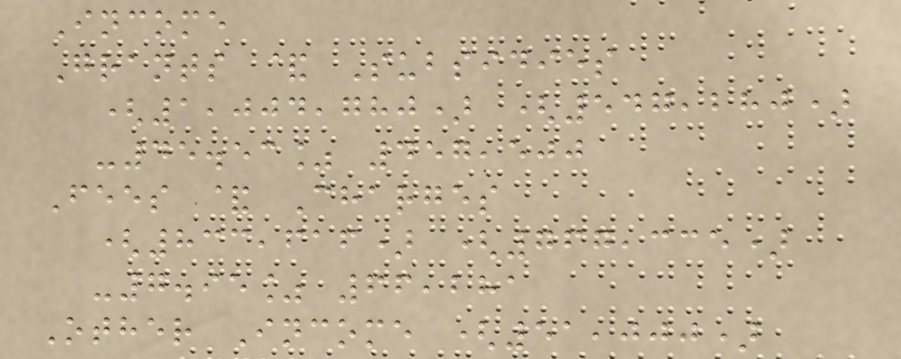Income
Grants & Subsidies
(1,004,780) (547,280)
-45.53% 457,500
Fees & Charges
(833,616) (767,335)
-7.95% 66,281
Other Income (51,000)
